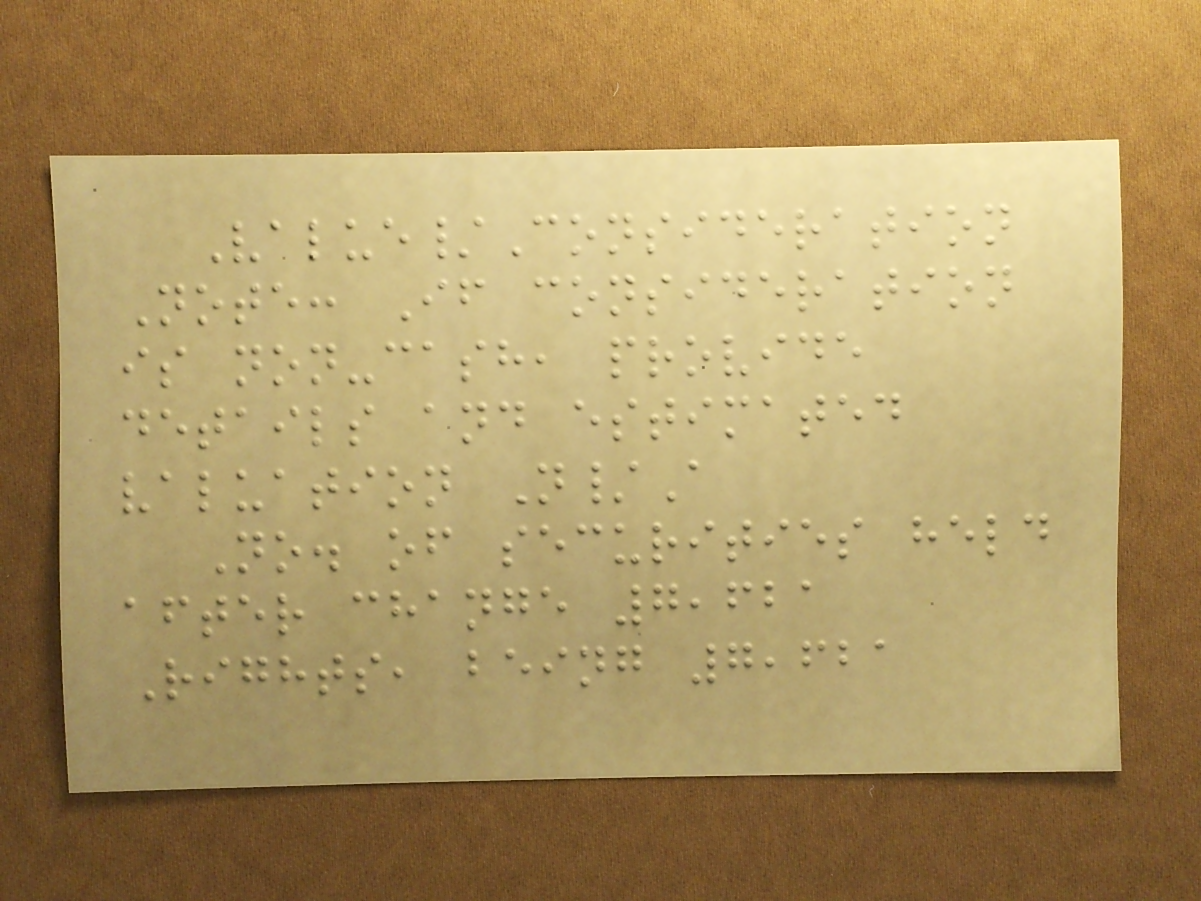Value/Consideration
Note: If consideration
is non-cash, provide
details and estimated
valuation N/A
No. of securities held
after change 7,621
Rights, being 7,621
